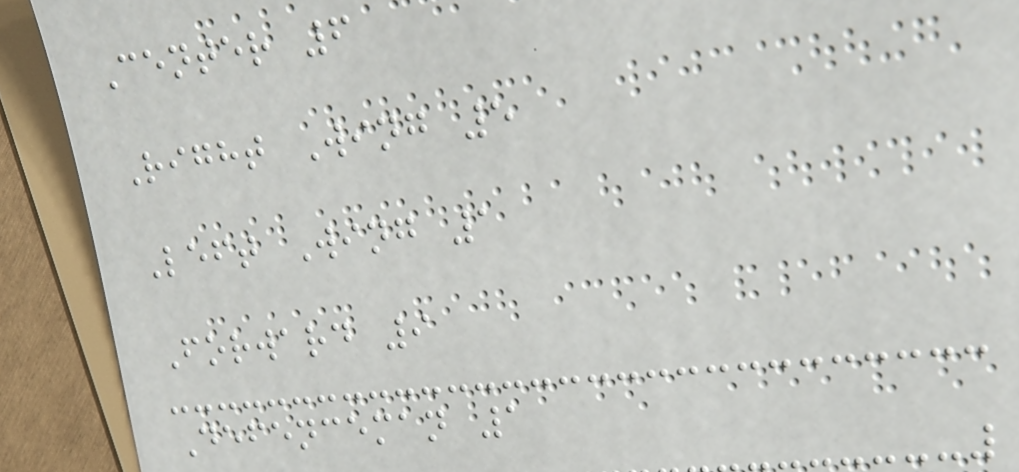Center 6
Right Wing 5
Left Wing 1
Forward 9
Defenceman 1
